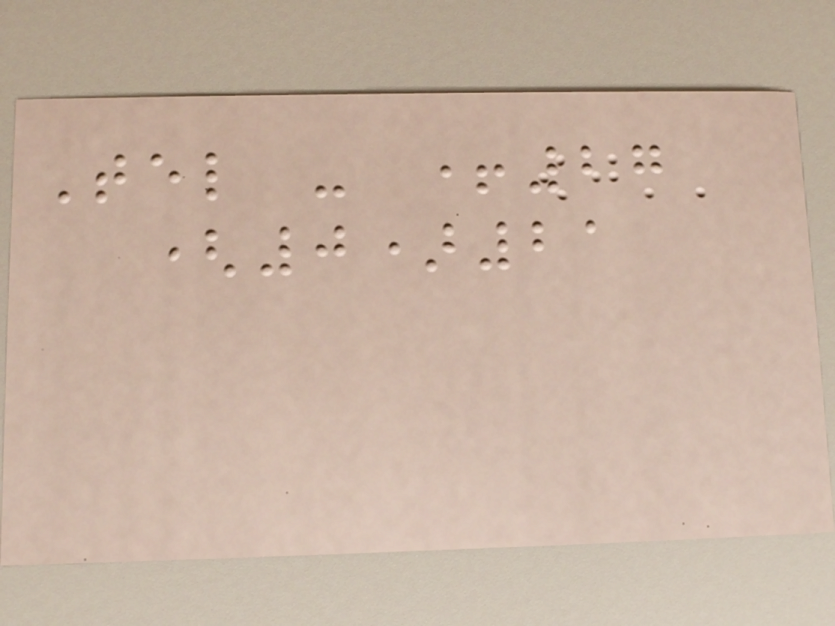Tel - +27
(0)21
